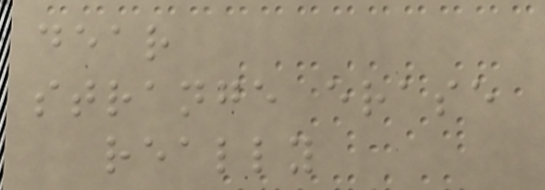dear
strange erase
really
